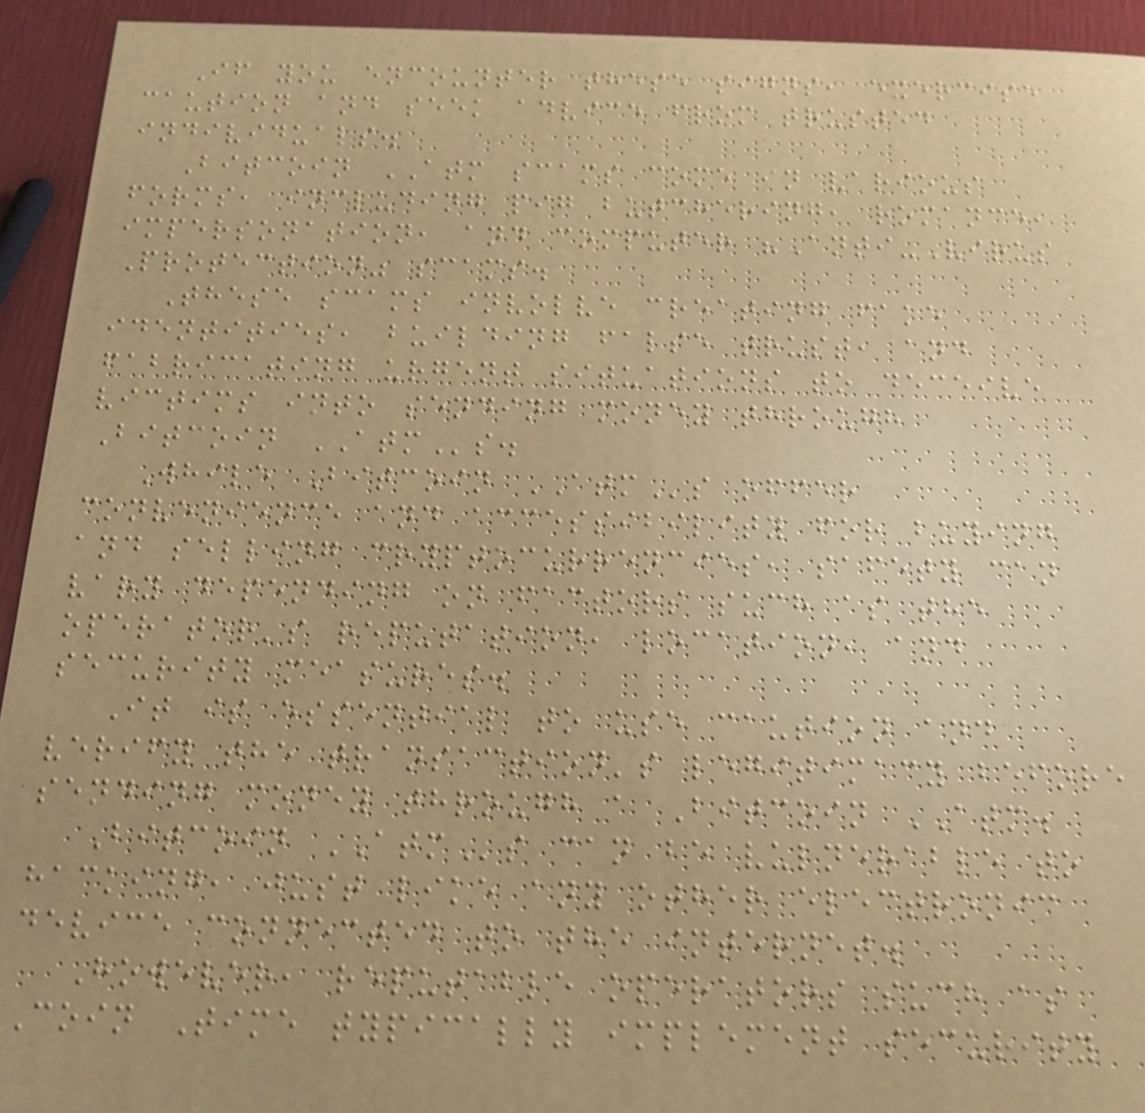If you encounter these signs, exercise
caution and seek advice from trusted
individuals.
Bitcoin ATM scams come in various
forms, including pig butchering, romance,
impersonation, and computer "Anti-Virus
Protection" scams.
These scams involve creating fake
identities, building false trust, and
fabricating urgent situations to deceive
victims into sending money through
Bitcoin ATMs.
While Bitcoin ATMs offer
convenience and accessibility for buying
and selling cryptocurrencies, safety can
vary depending on factors such as the
operator's reputation, location, and
security measures.
It is essential to use caution and
verify the transaction's legitimacy before
sending money through a Bitcoin ATM.
Bitcoin ATMs can be vulnerable to
hacking, just like any other electronic
device connected to the internet.
However, reputable operators such as
Coin Time typically implement security
